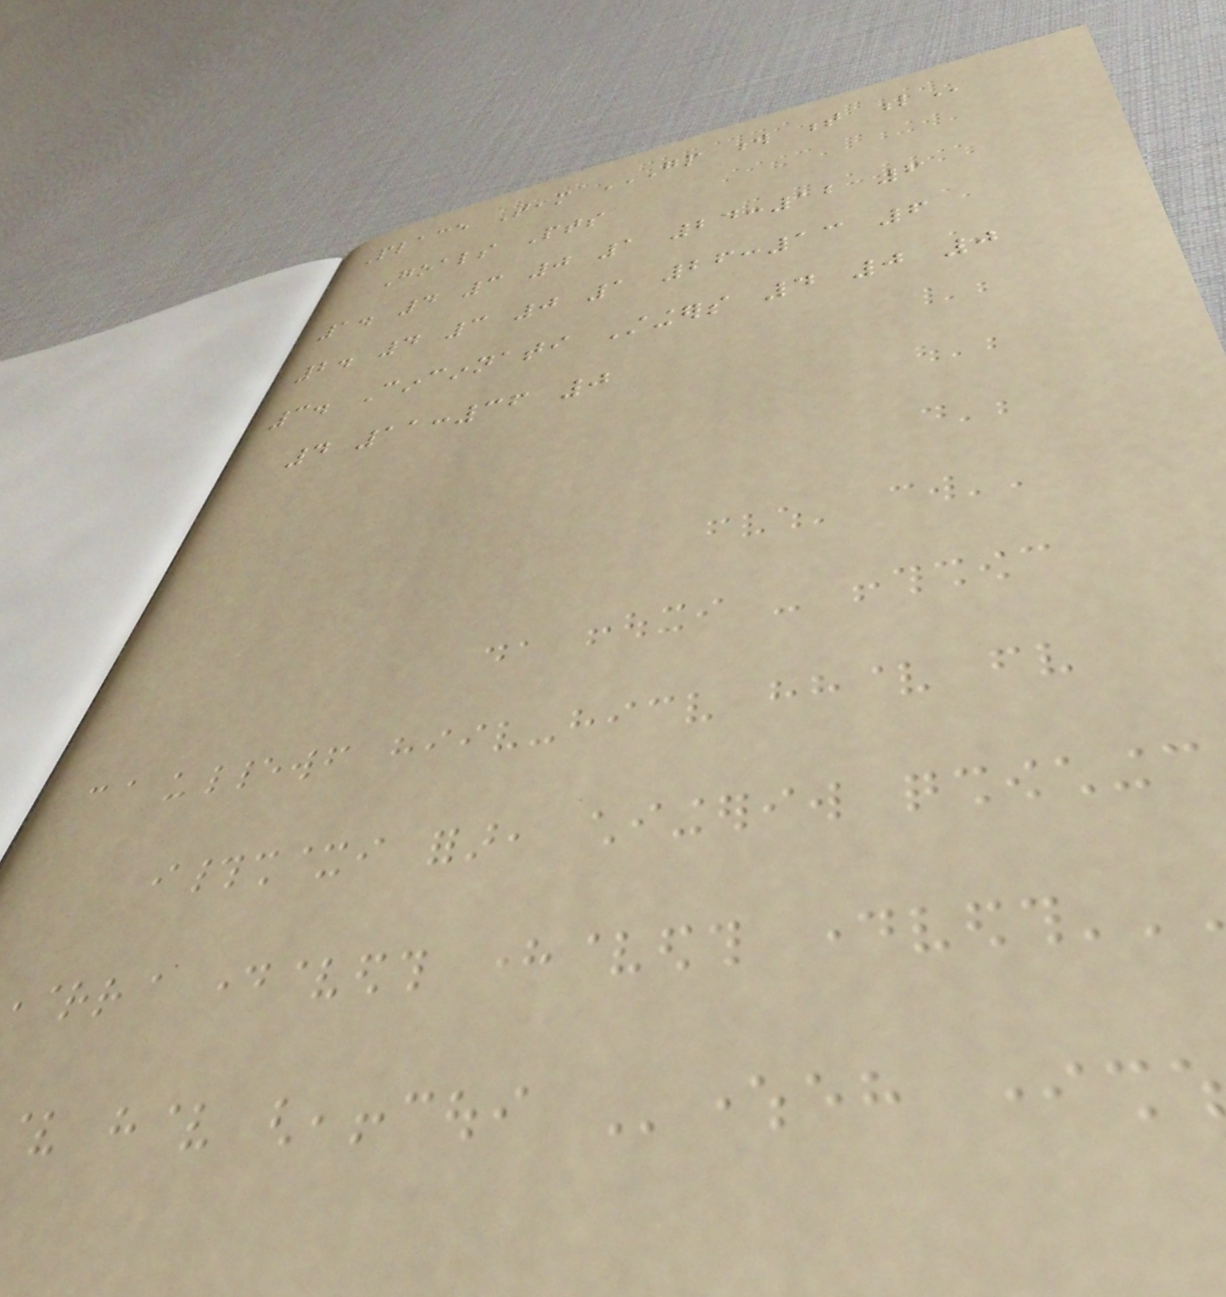Place Team GP W T L
Goals Pts
1. 4 3 0 1 24:12 6
2. 4 3 0 1 26:13 6
3. Cincinnati Stingers 4 0 0
4 11:36 0
